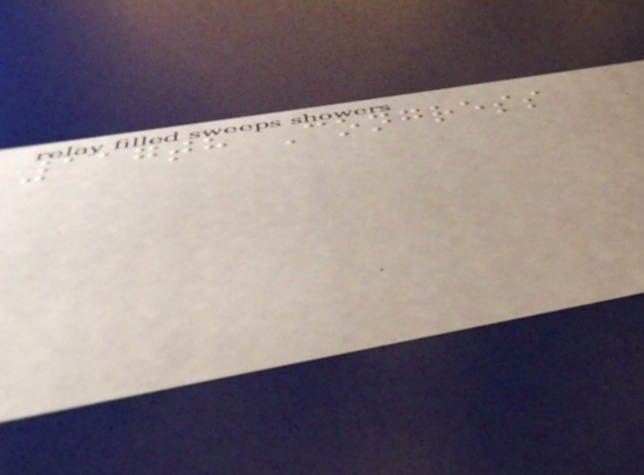117th Congress
